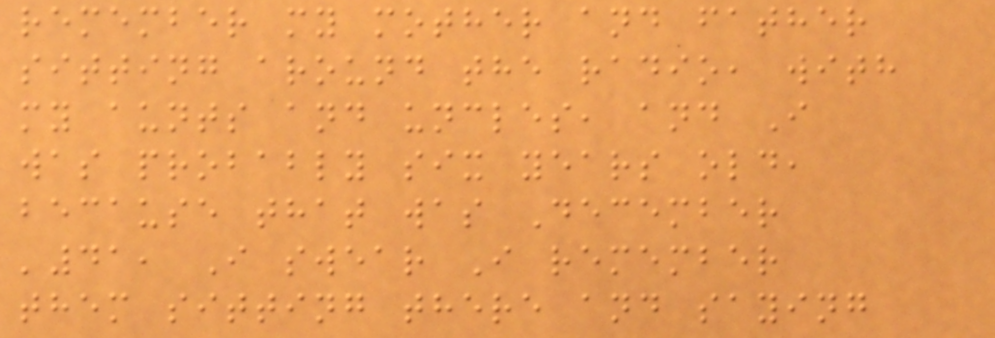remember my mother and father
sitting around the radio, with
my aunts and uncles, and I
was probably six years old,
because that was December
'41, I swear I remember
them sitting there and saying
